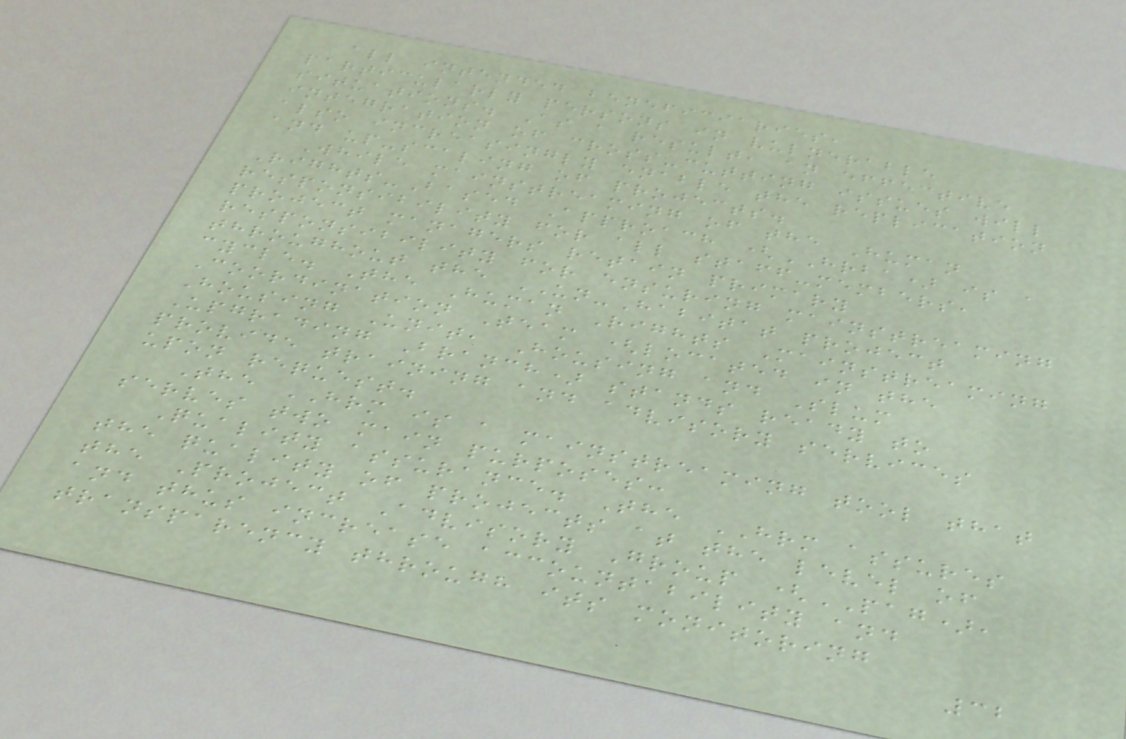all intended beneficiaries,
particularly persons in vulnerable
situations. As a result, an effective
integration of cross-cutting issues will
also increasingly enable the replication
and up-scaling of projects.
While mainstreaming of the Human
Rights-Based Approach (HRBA) is a
responsibility for all staff-members,
project managers retain primary
responsibility for ensuring mainstreaming
throughout the UN-Habitat project
cycle. The Human Rights Mainstreaming
Coordination Team (located in the
Housing Unit, Housing and Slum
Upgrading Branch) stands ready to
provide training and advisory services
upon request.
The HRM is a mainstreaming tool that
serves two main purposes:
Quality assurance. The HRM assures
the quality of projects at the level of
the Project Advisory Group (PAG),
and thus increase accountability and
transparency through its monitoring
32
